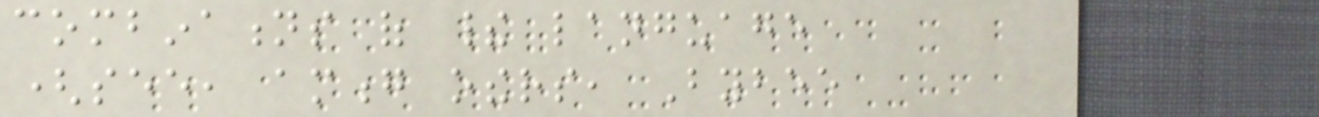combinations of their language
(see, among others, Bybee
